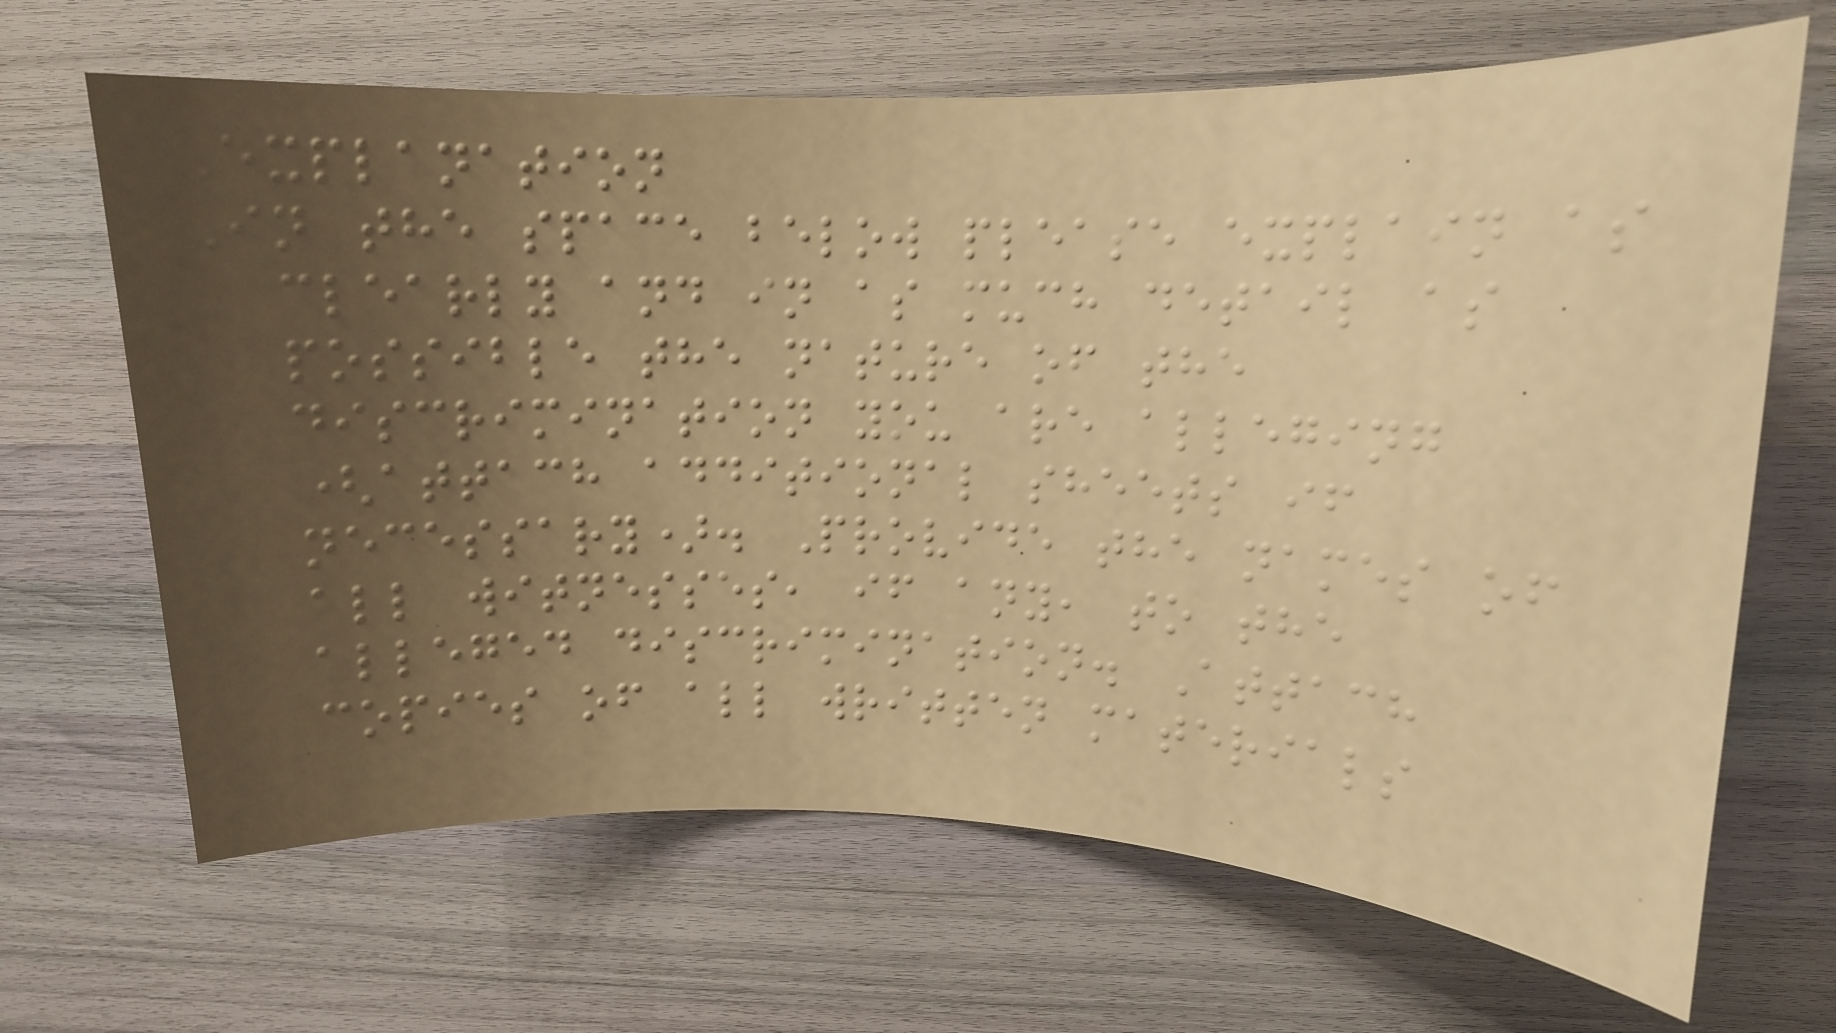Explanation
In the space below please explain as
clearly and in as much detail as
possible the nature of the
discrimination you are alleging
(attach additional sheets if
necessary). Provide the names of
all witnesses, if any, to the
alleged discrimination. Attach
copies of all written materials
